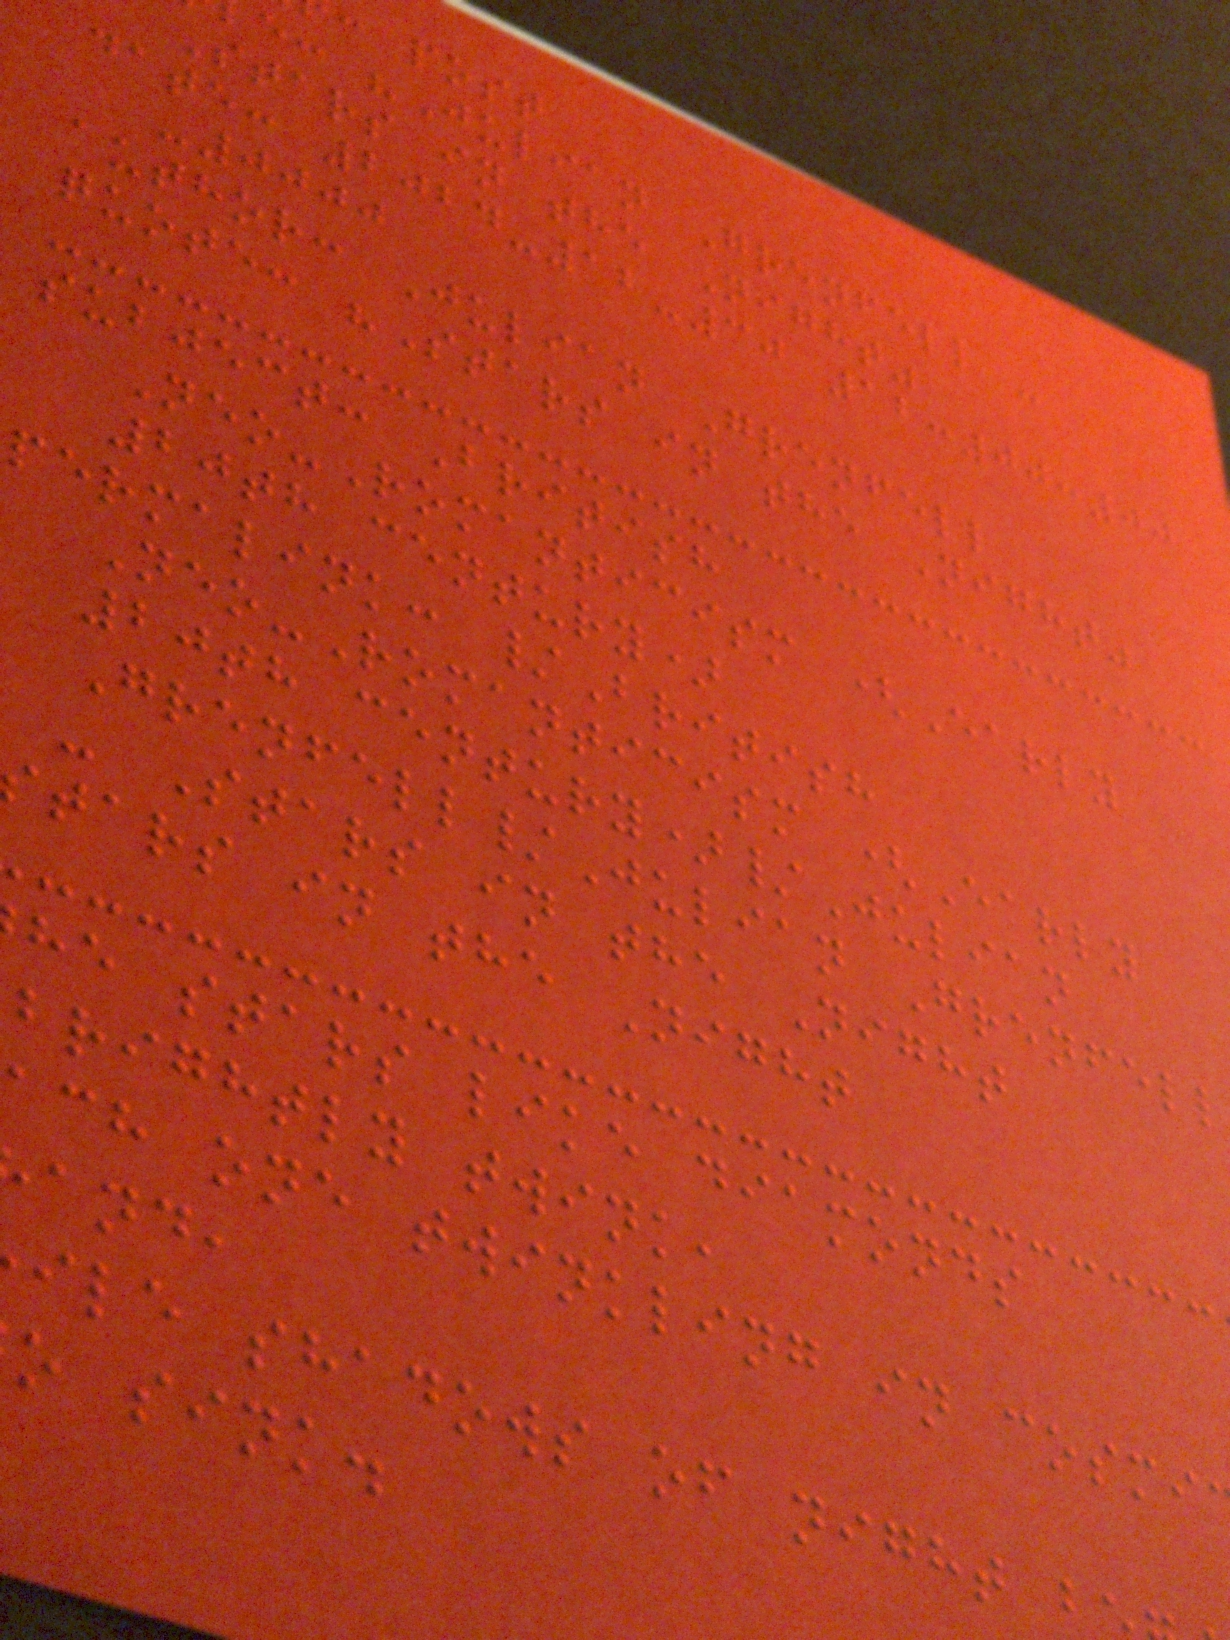: post
e: "Julian Grenfell -
Stars in the Night"
date: 2024-12-30 12:00:00
-0000
author: Julian Grenfell
quote: "Stars in the Night"
subject: British
Neo-Romanticism (Early
20th century)
permalink: /British
Neo-Romanticism (Early
20th century)/Julian
Grenfell/Julian Grenfell
- Stars in the Night
tars in the Night
he stars like diamonds
brightly twink,
ach one twinkling in cosmi
and,
ile shadows of night b
o sink.
